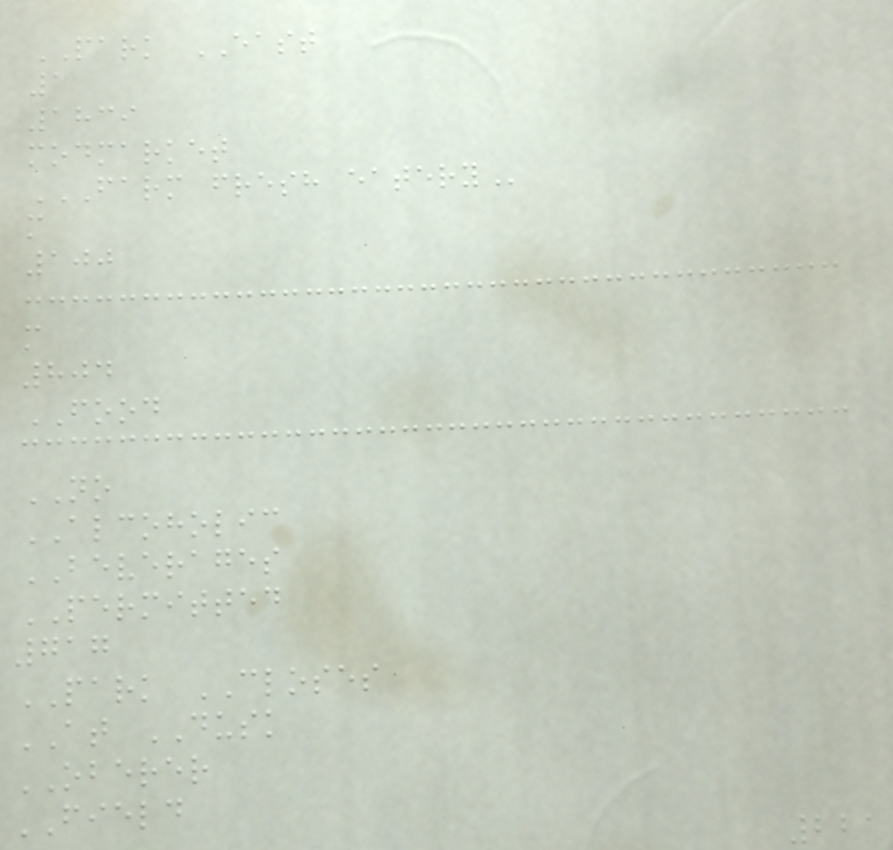PARK EAST
1
1839
modmarket
FARM FRESH EATERY
m
100
m
804
FOOD
NO
ALCOHOLIC
BEVERAGES
PERMITTED
717
PARK CLOSES
AT DUSK
OBERER
FIELD
221
